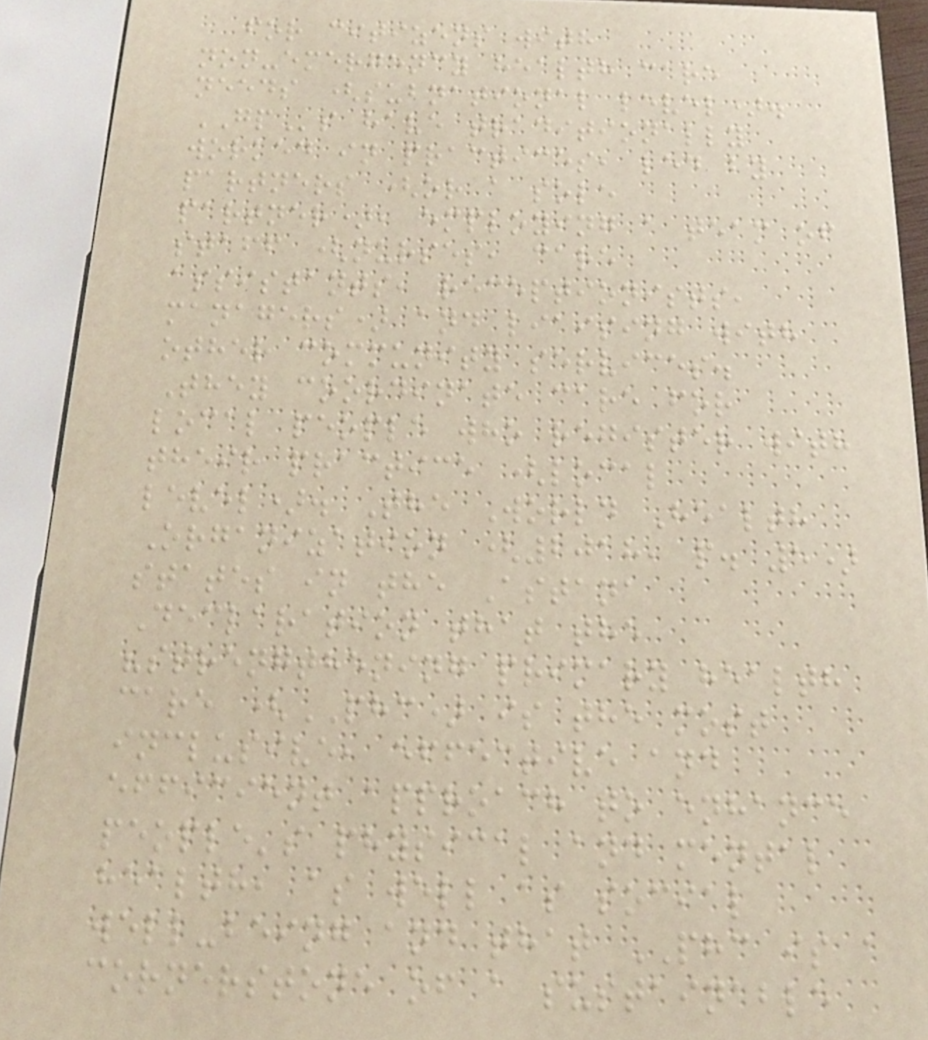for citizens with
non-emergency health care
needs (subnational level).
GPs have traditionally
worked in practices, led by
partners (or a sole
partner), employing a team of
staff (nurses, care
assistants, receptionists,
managers) and liaising with
other community services.
They coordinate care for
local people who register with
their practice (local
level). The World Health
Organization (2018, p. 5)
states in the Astana
Declaration that the
"strengthening primary health
care (PHC) is the most
inclusive, effective and
efficient approach to enhance
people's physical and mental
health, as well as social
well-being and that PHC is a
cornerstone of a sustainable
